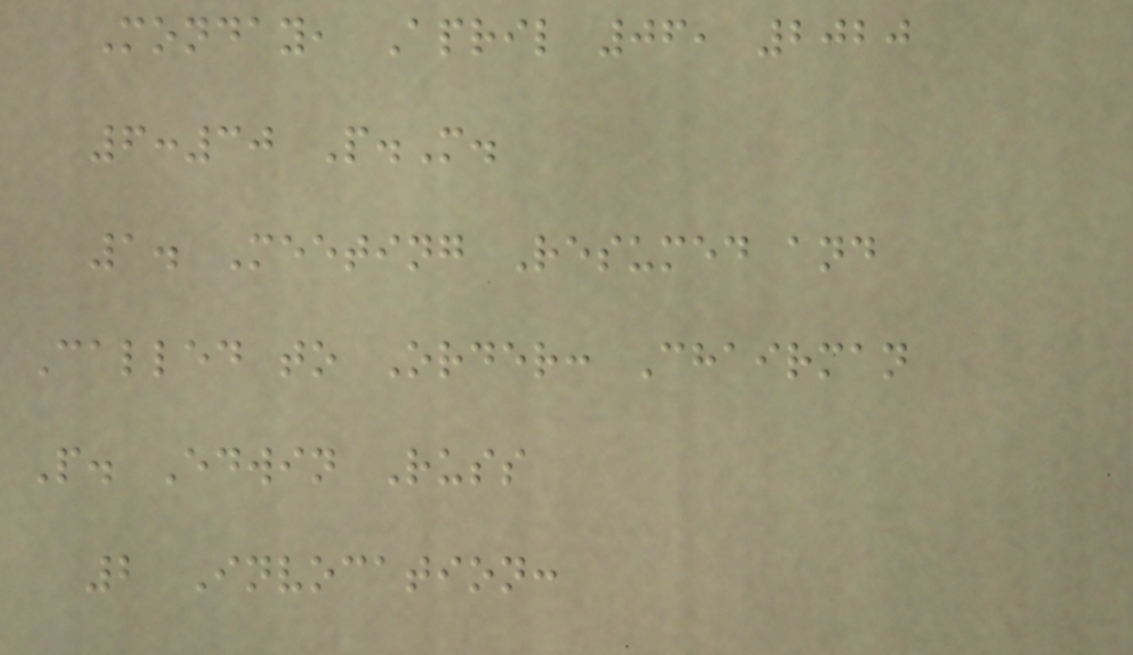Monday, April 06, 2020
6:30 P.M.
1. Meeting Resumed and
Called to Order: Chairman
P. Edwin Russ
2 Invocation:
